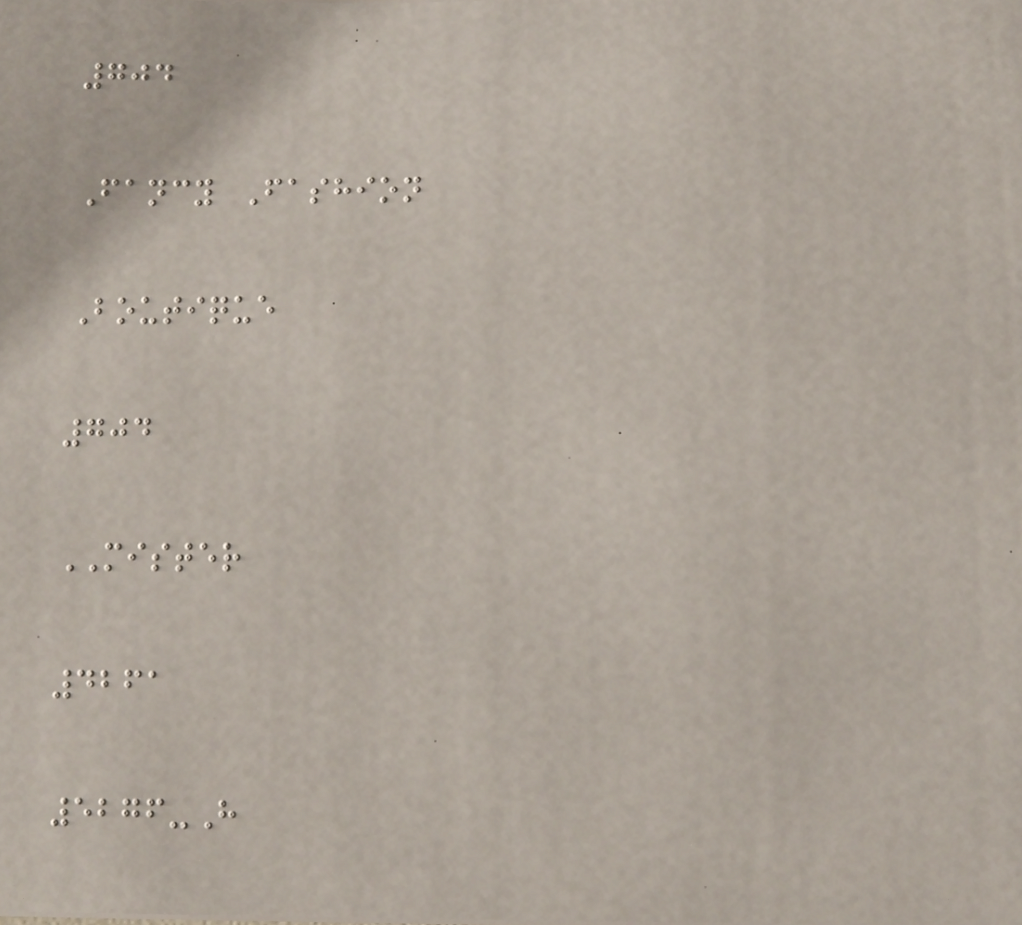704
Fancy Fashion
Boutique
704
MISTER
4261
5276-H
